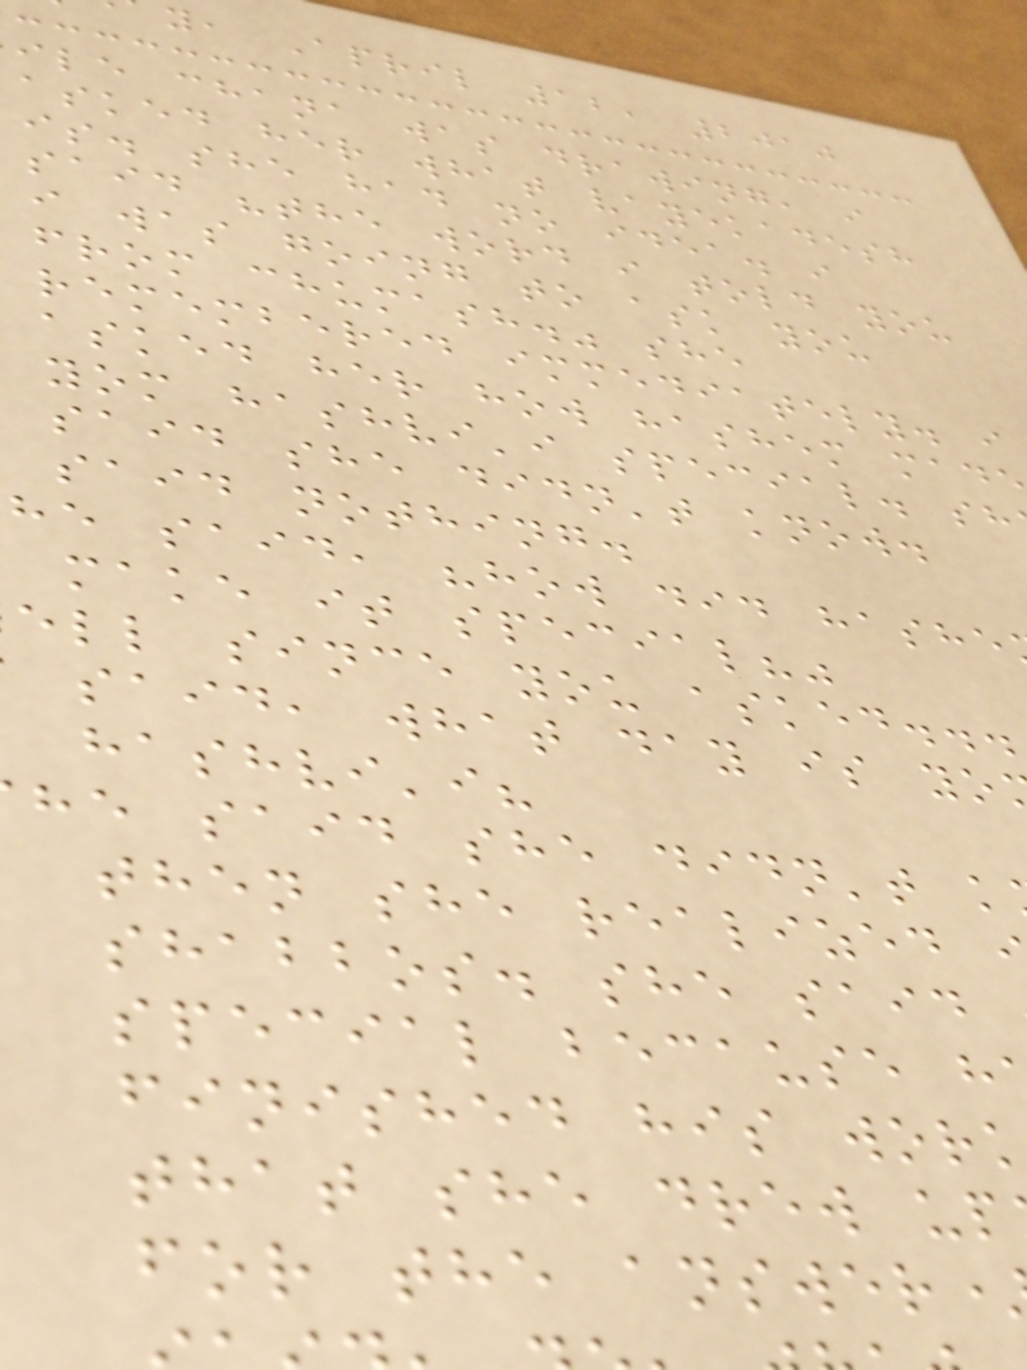y, April 12, 2010
ile chana was drawing, i
asked her what vayekadesh
is. she had no idea. i
said "the word i told you
i was going to ask you
from chumash." she
remembered immediately. i
asked her how hashem mad
yom hashvi'i special. sh
said she didn't know.
said nothing.
he said, "how did hashe
make it special?"
ell since you asked...
said, what day is yo
hashvi'i?
he said she didn't k
then she realized
shabbos. she said
special because h
finished his wor
that she drew up
for the answer
